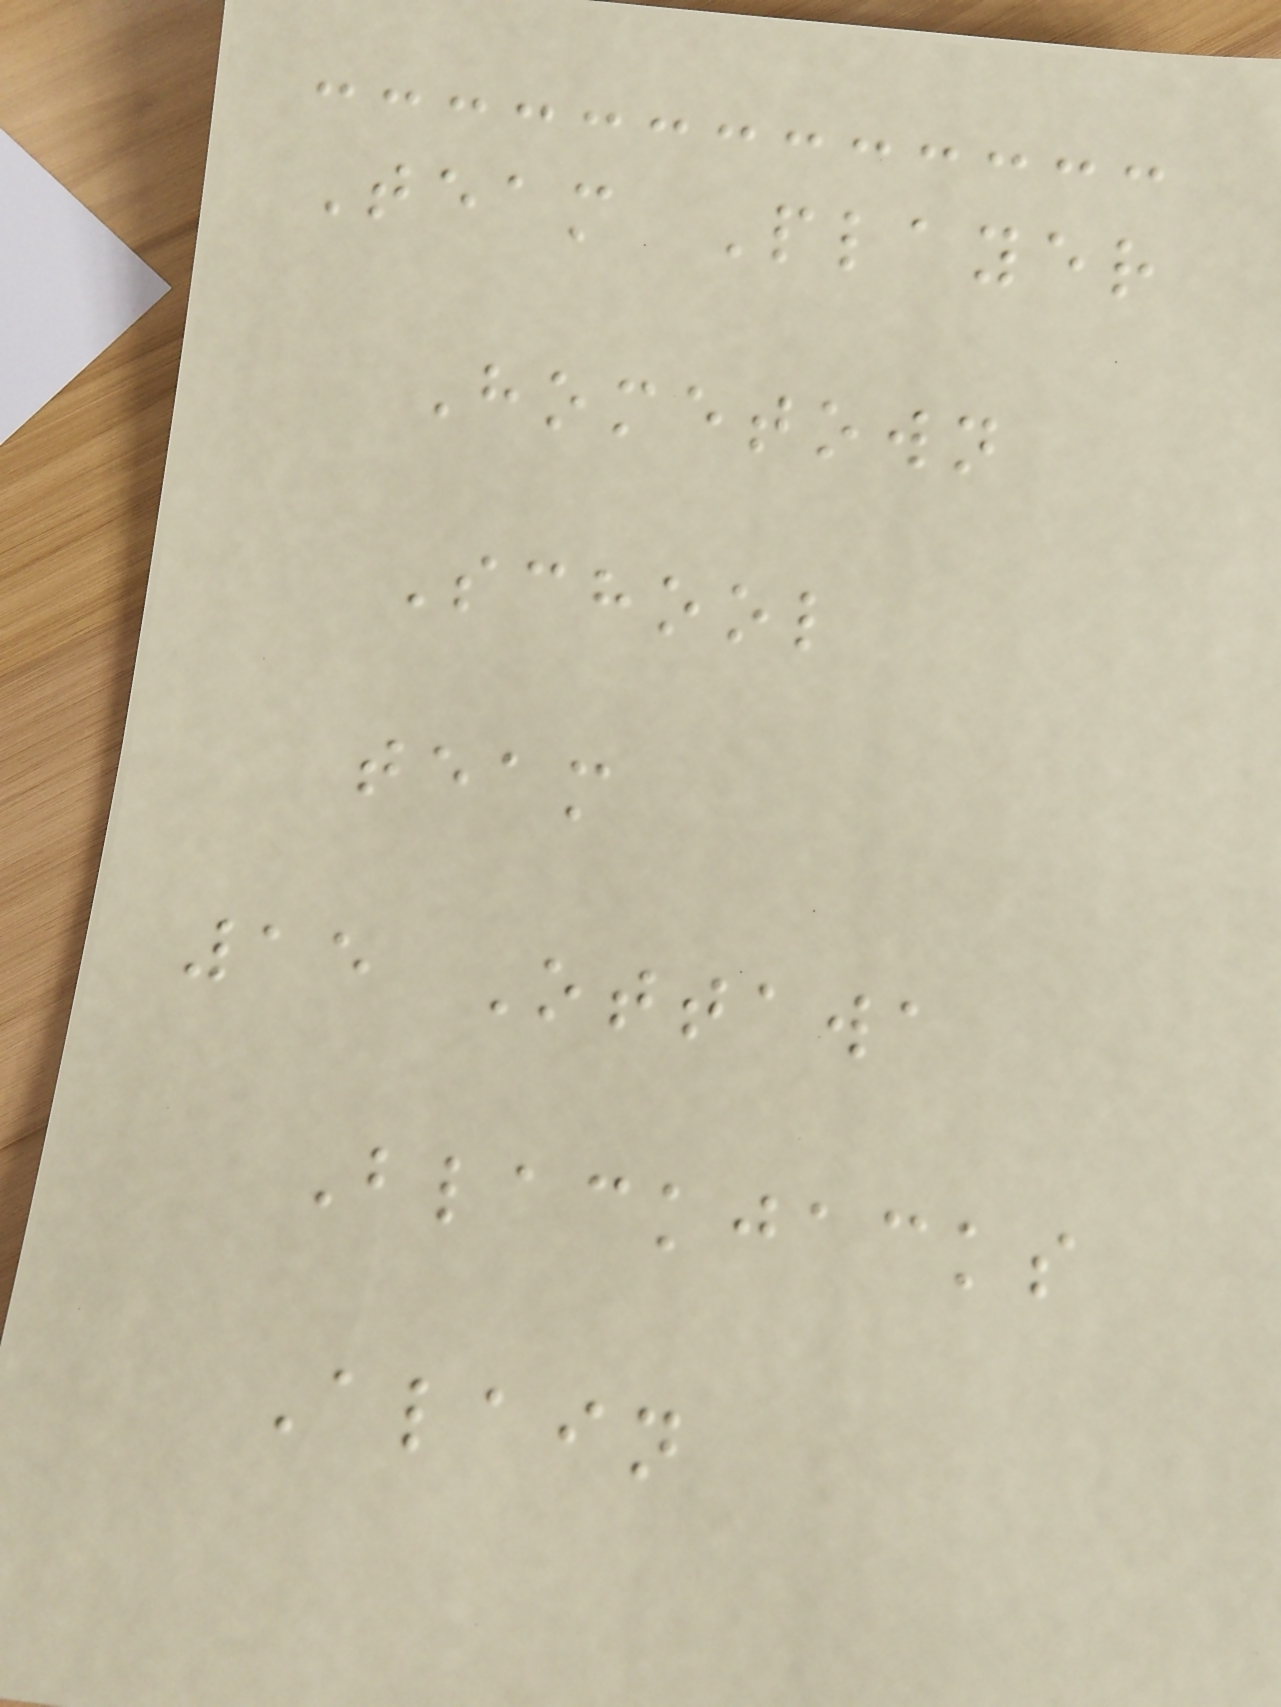Team Player
Hometown
School
team
15 Ottawa
Blackjacks
Alain
